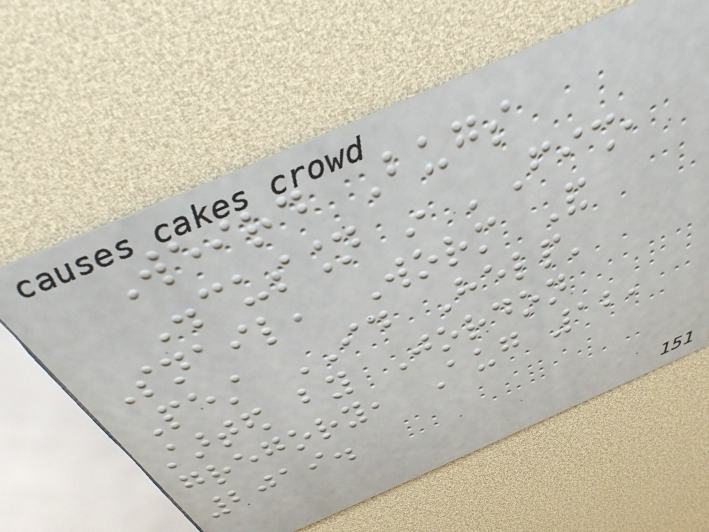Weird Bugs
Discussion in 'Fish,
Snail, Worm And
Pest ID Help'
started by Jordon
gregory, Aug 12,
2019.
